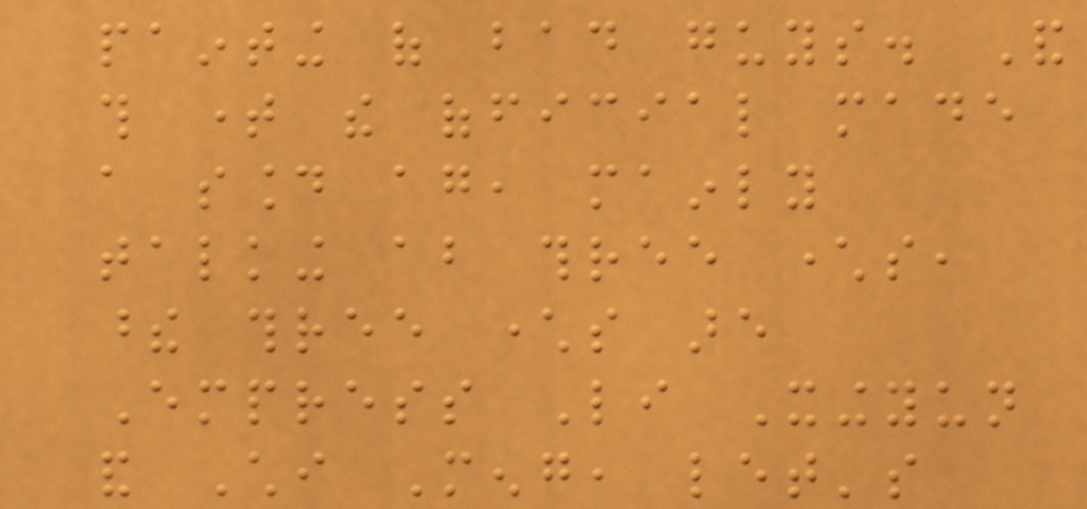painting of bad guys. And
this time the official made
a sound again, mainly
talking about three characters,
these three characters are
Empress Li Xingyun
and Chi Meng, let's
